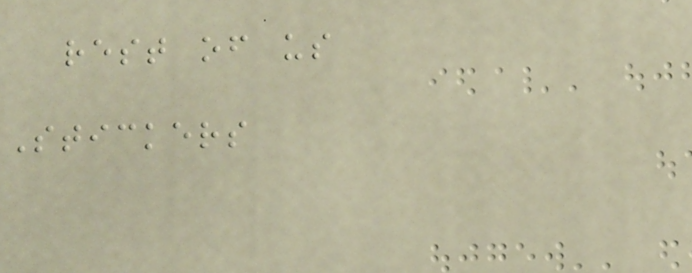rest of us
Stickers
